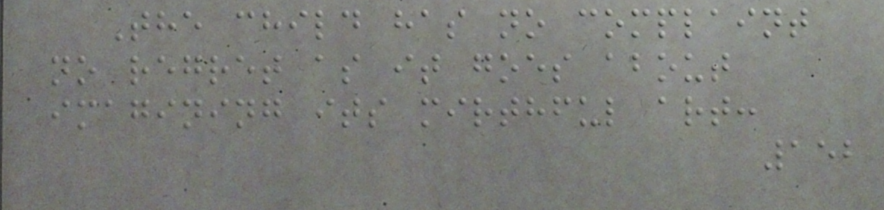The child has no complaint
no regret as it goes about
imagining its mirthful art:
152
